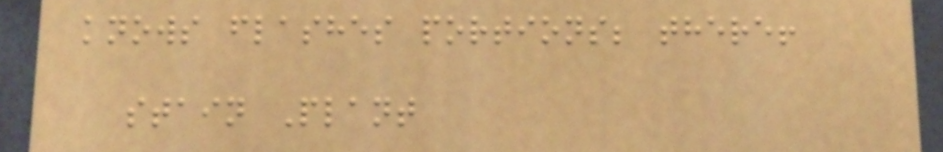knows flashes portions; there!
stain Plant
